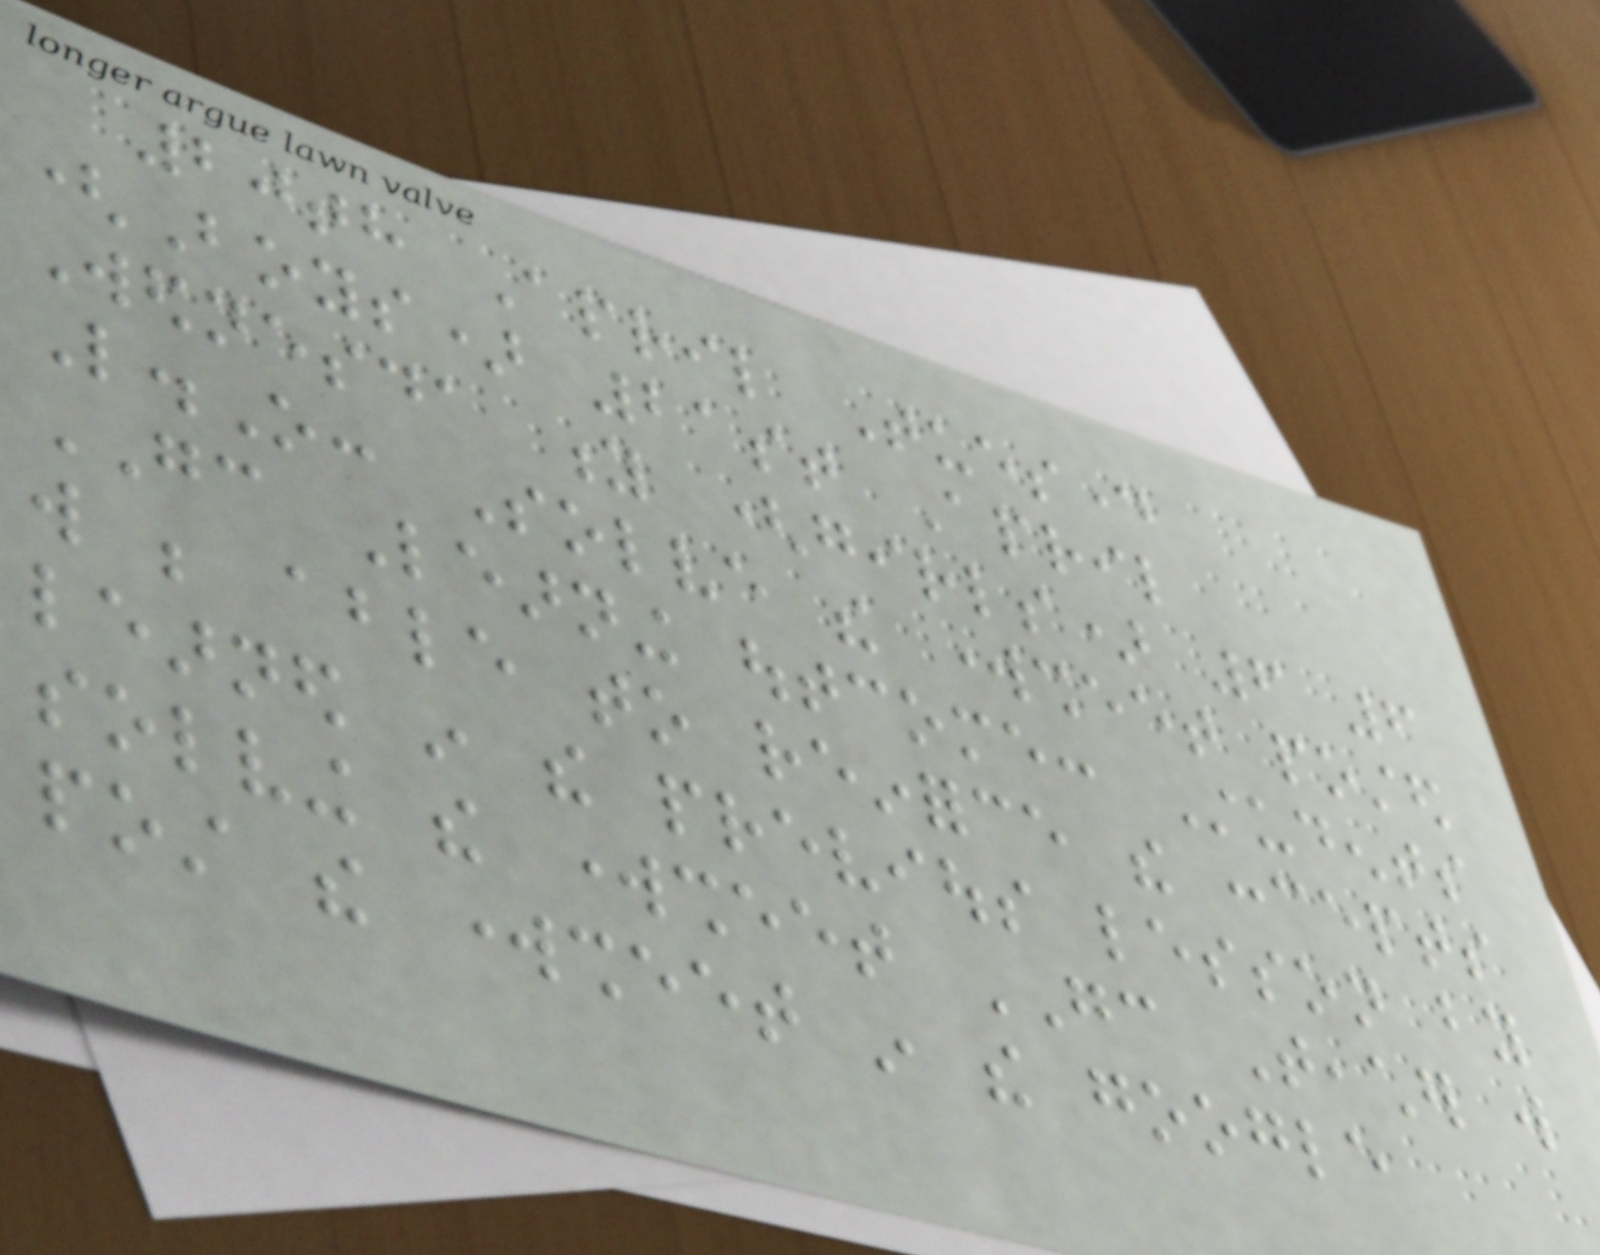20th April Tuesday
(Boys) 21st April
Wednesda y (girls) 6 6
L.O: Solve the worksheet posted
GC Learning outcome: Students
will be able to reinforce the concepts
learned in the previous lesson by
solving the worksheet GC Teacher will
post the worksheet in the google
